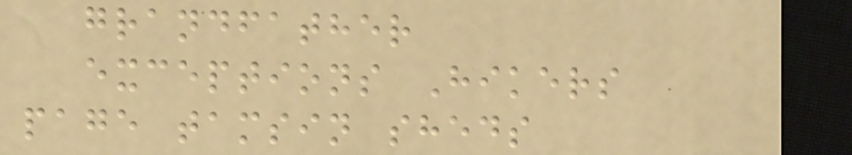grandfather
exceptions Hikers
page tamsin sheds
